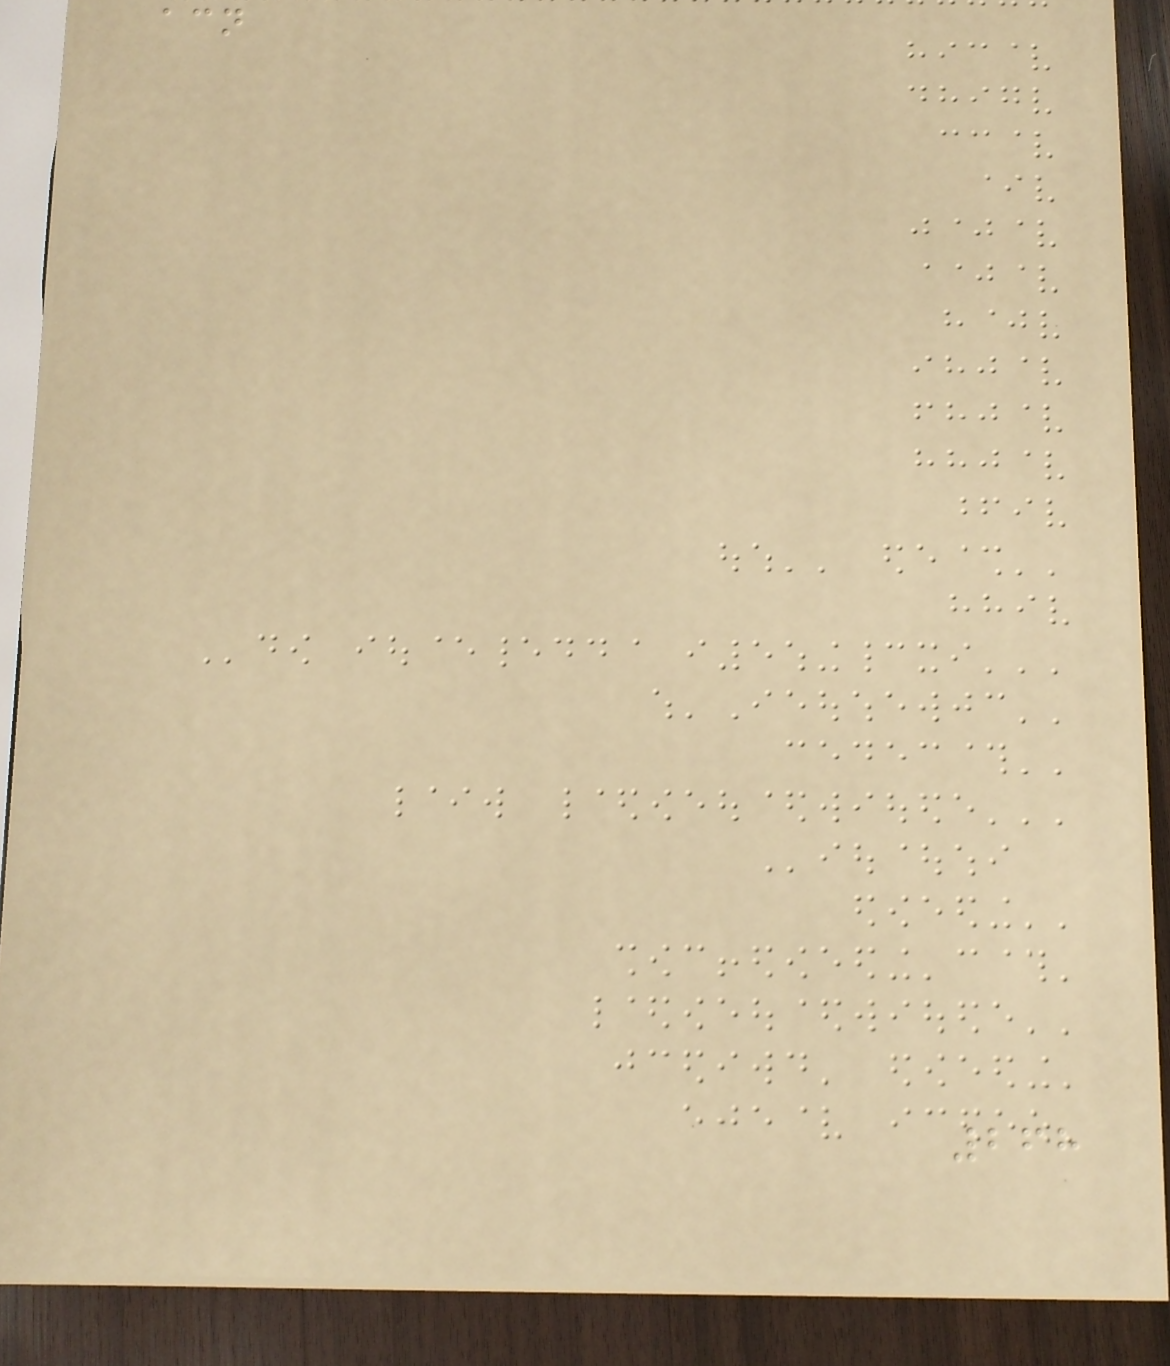acn
268
